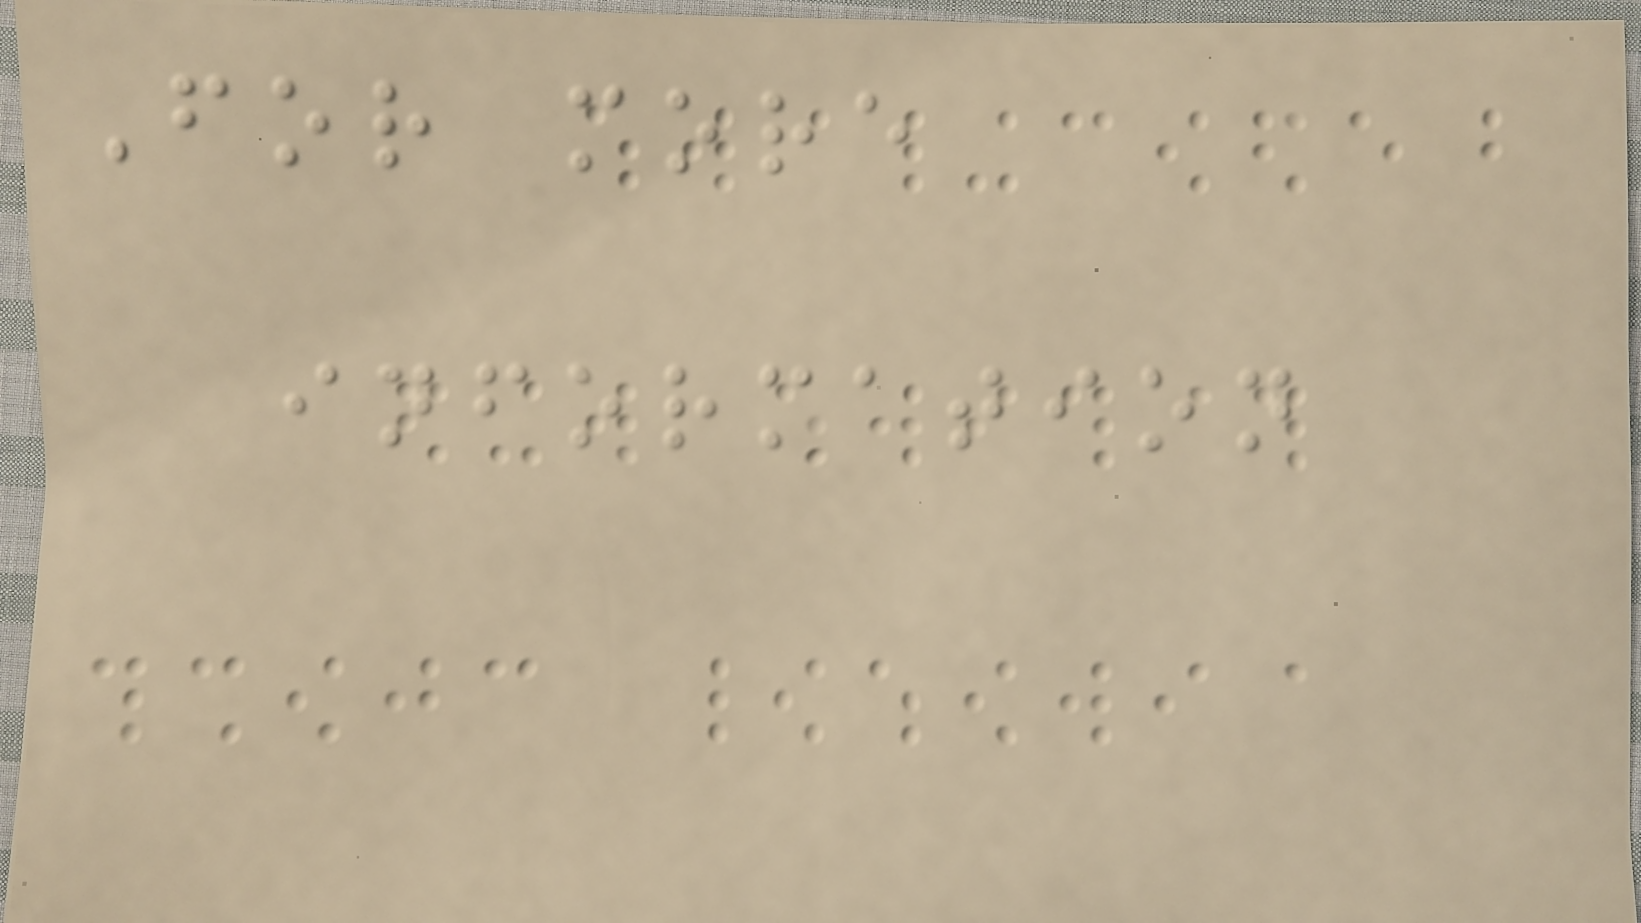For more
information
